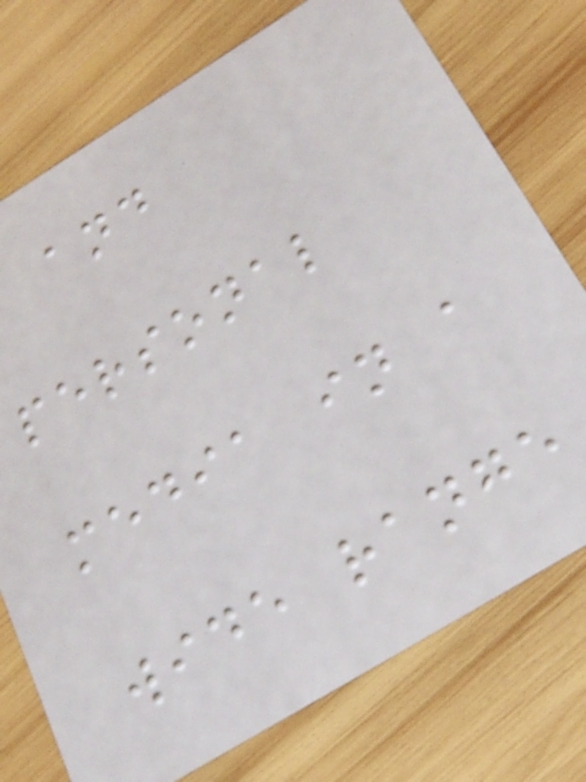and
personal
media in a
wide range
